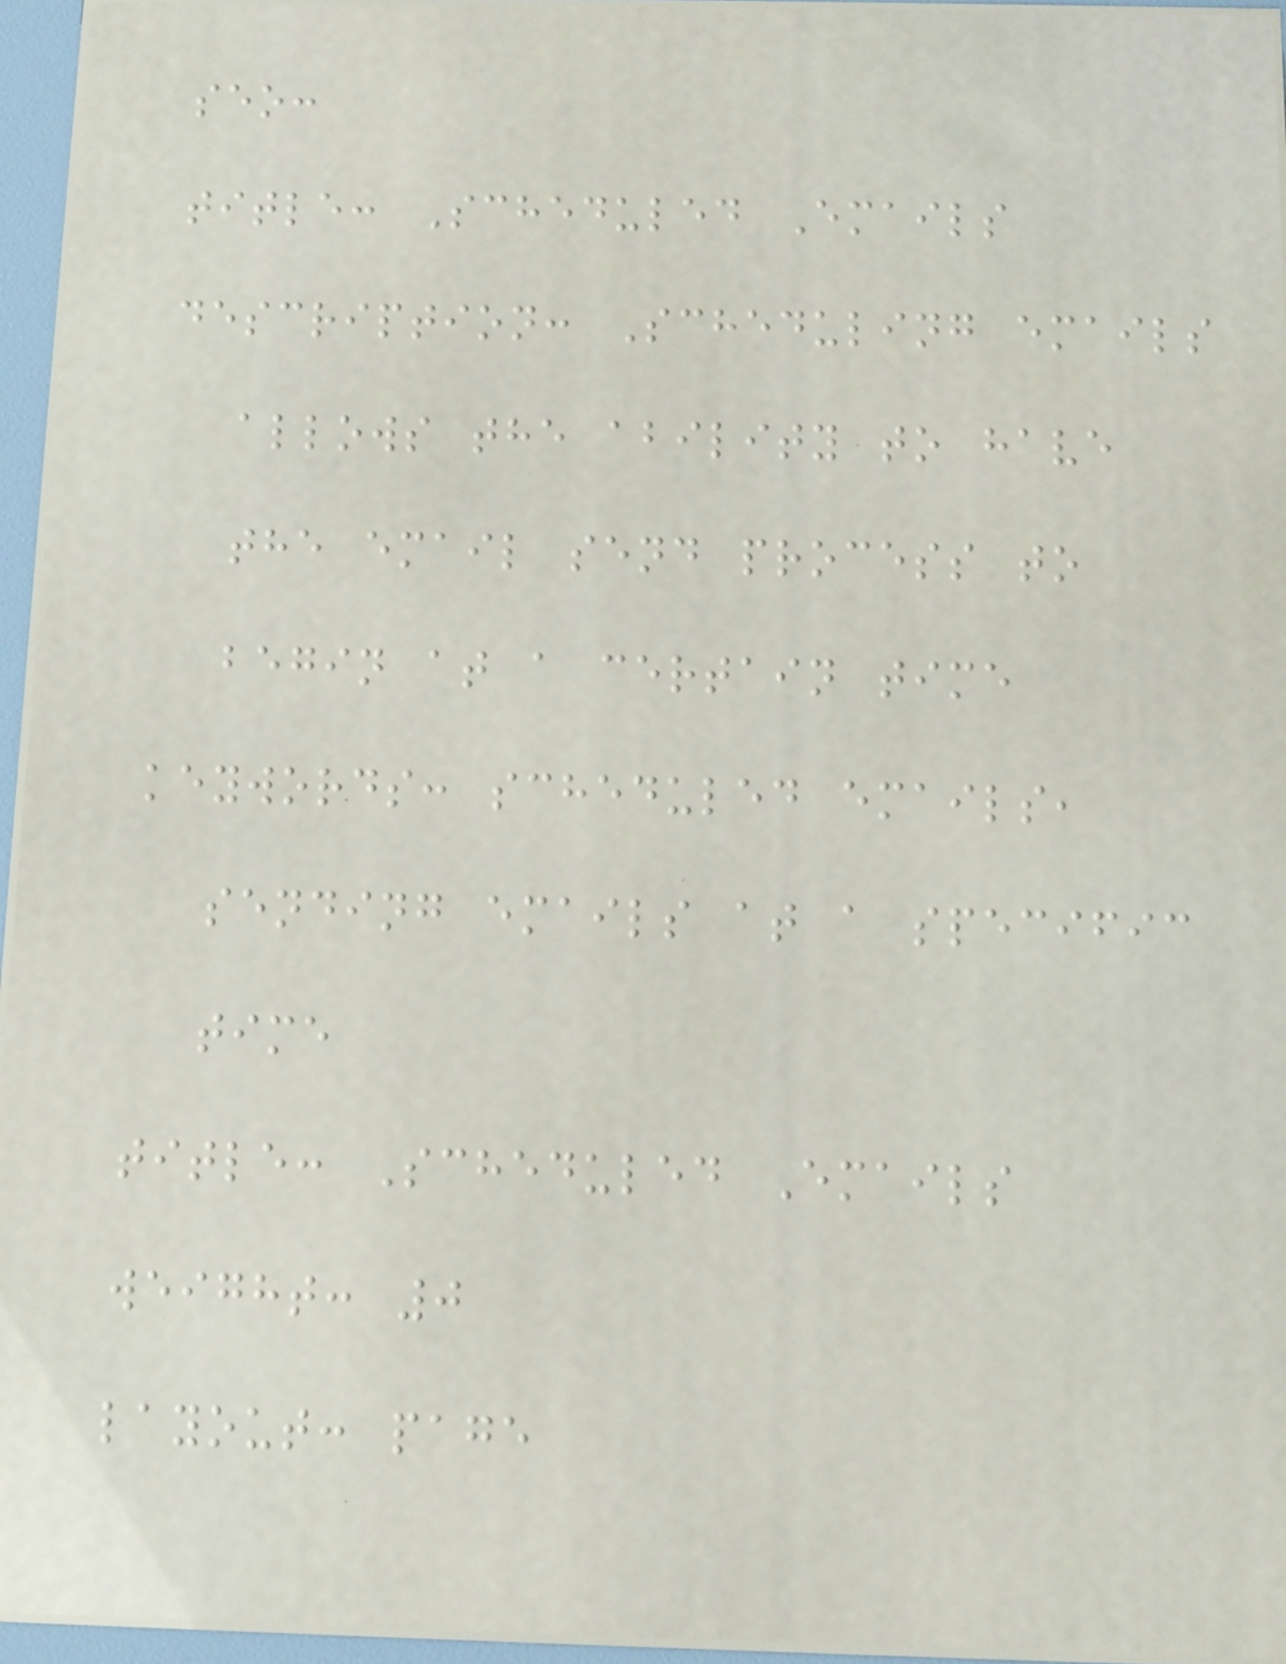seo:
title: Scheduled Emails
description: Scheduling emails
allows the ability to have
the email send process to
begin at a certain time
keywords: scheduled emails,
sending emails at a specific
time
title: Scheduled Emails
weight: 0
layout: page
